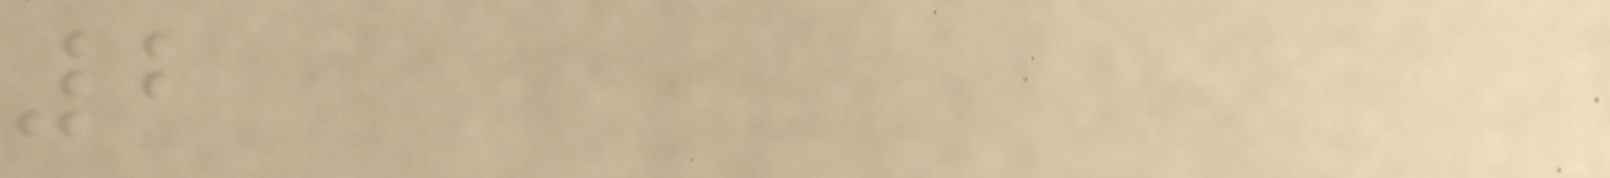2
